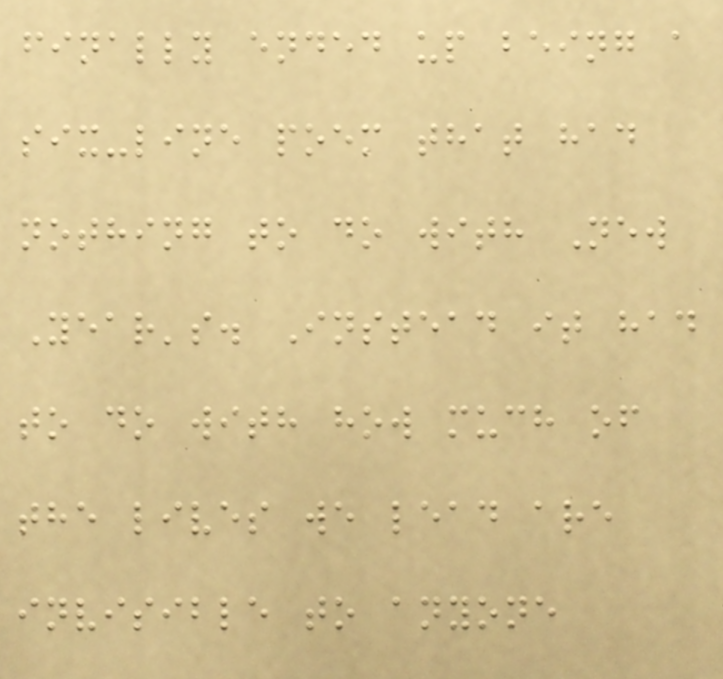finally ended up being a
six-line poem that had
nothing to do with New
Year's. Instead it had
to do with how much of
the lives we lead are
invisible to anyone
